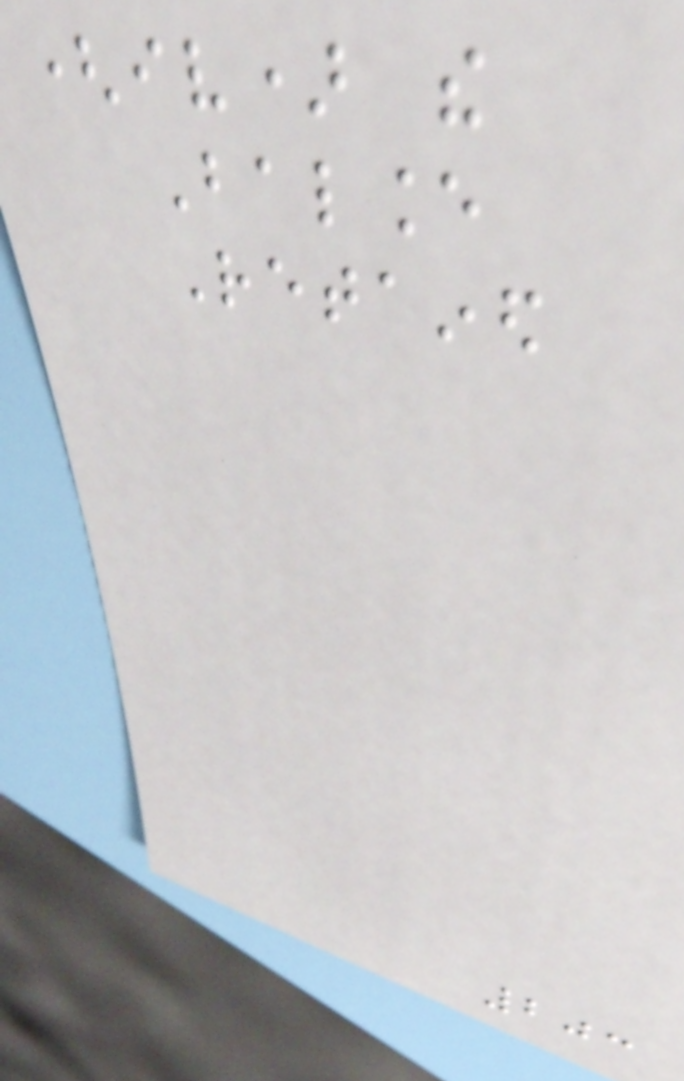(iv) the
Balance
Retained
203
